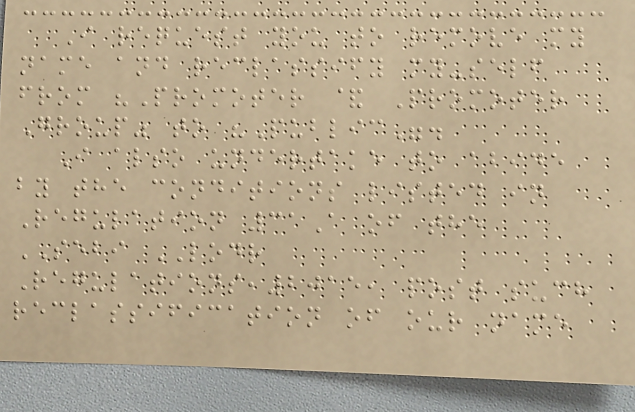I request you to remove my
name and reclassify my-self
from "Promoter & Promoter
Group" to "Public".
I also undertake to abide
by the conditions listed in
Regulation 31A of the
SEBI LODR
Regulations,2015, post such
reclassification of our name
